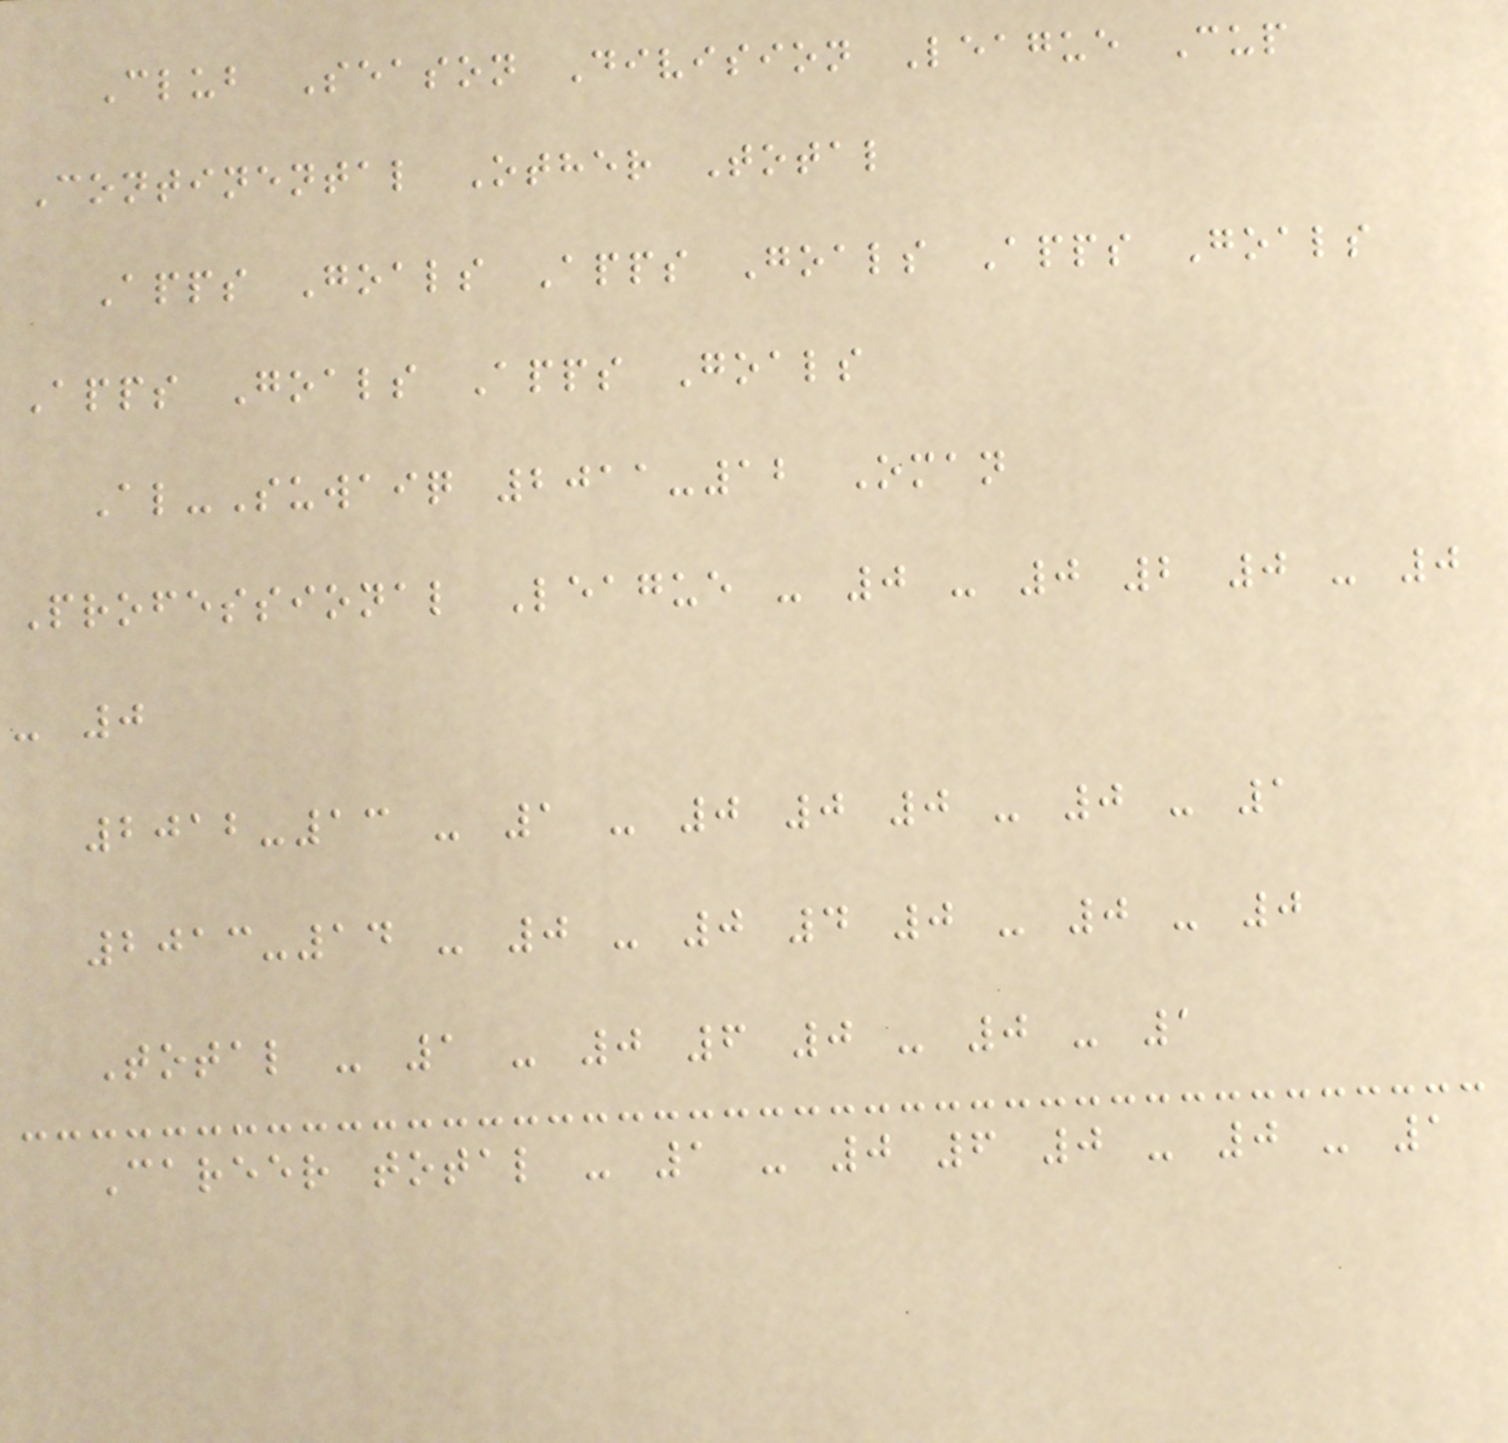Club Season Division League Cup
Continental Other Total
Apps Goals Apps Goals Apps Goals
Apps Goals Apps Goals
Al-Suwaiq 2011-12 Oman
Professional League - 0 - 0 2 0 - 0
- 0
2012-13 - 1 - 0 0 0 - 0 - 1
2013-14 - 0 - 0 4 0 - 0 - 0
Total - 1 - 0 6 0 - 0 - 1
Career total - 1 - 0 6 0 - 0 - 1
